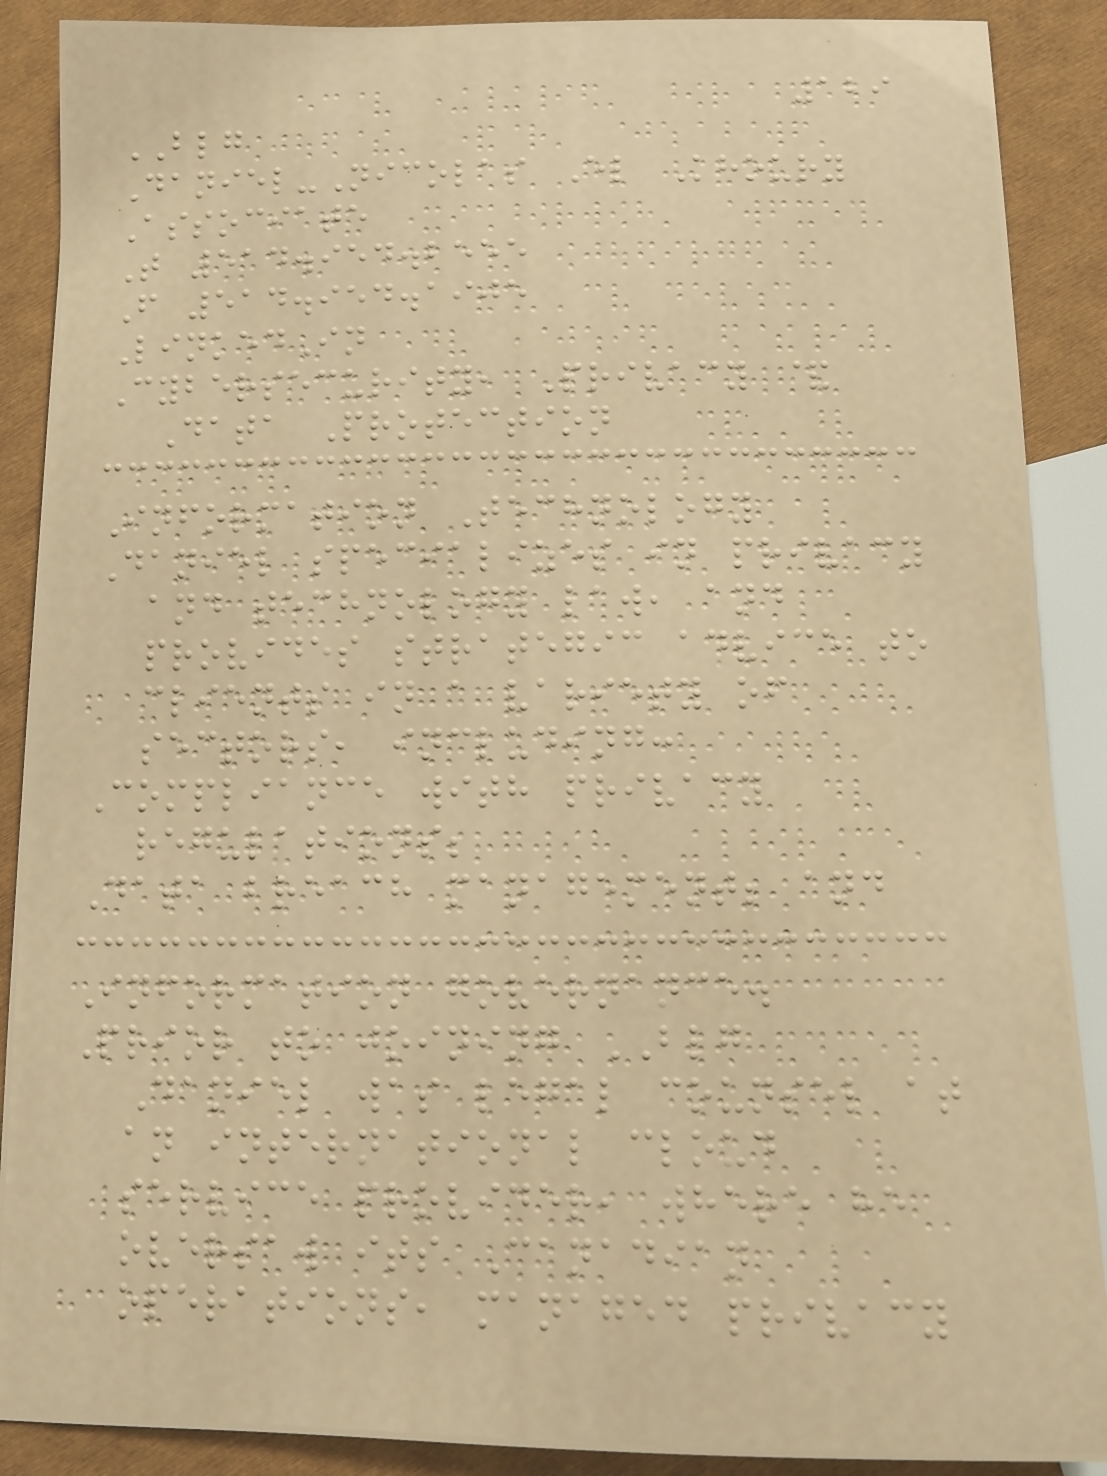129
BLG
Daniel-Nicolas El Khoury
Associate
T 514.954.2555
F 514.954.1905
LinkedIn
Cybersecurity, Privacy &
Data Protection
Information Technology
Daniel specializes in privacy
and technology law, and
provides strategic advice to
clients in a variety of
sectors, including:
Compliance with privacy
regulations;
Data breach management; and
Information governance.
Prior to joining BLG
Daniel was legal counsel at
an international cloud
service provider, where he
oversaw its Canadian
operations, managed privacy
